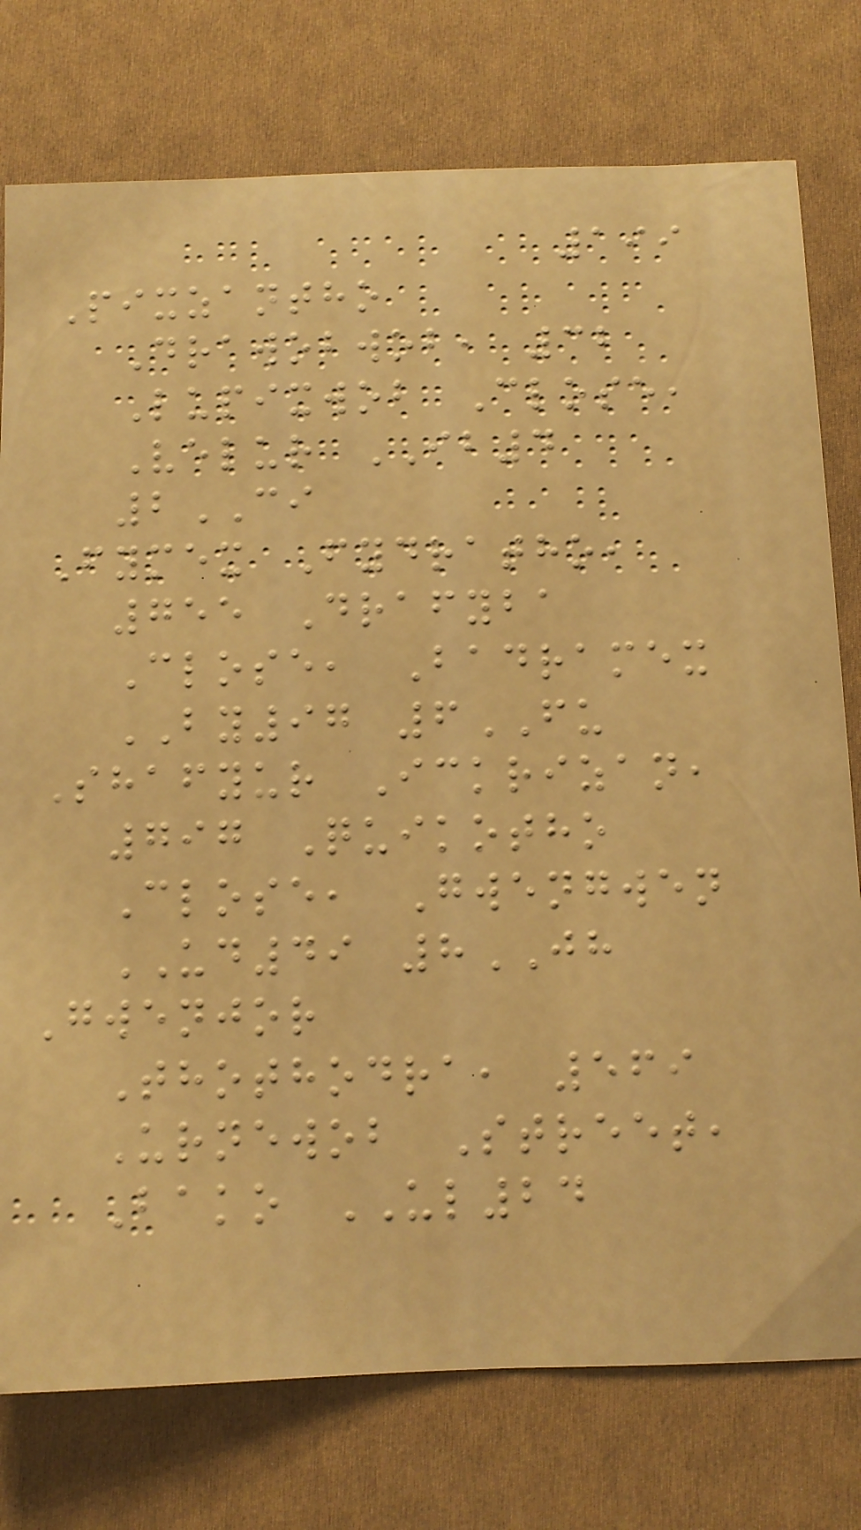199
Pixzantho
Drawobwob, 32
Lupixwob Close,
Velur IB4
2CI
Fymex Fydratho,
755 Drafyba
Close, Badramex
BY97 6FU
Shafyur Ickrizan,
797 Quikotho
Close, Gwengwen
UD49 8JH
Gwenjor
Thothodra, 569
Urnewob Street,
Bako UL24
